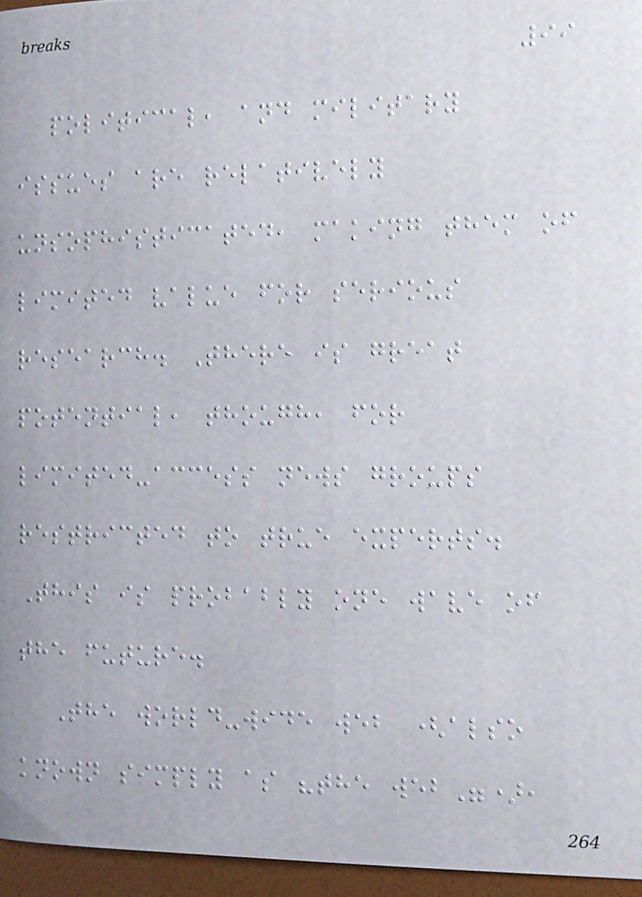99
political, and military
issues are relatively
unsophisticated, making them of
limited value for serious
research. There is great
potential, though, for
limited-access news groups
restricted to true experts.
This is probably one wave of
the future.
The world-wide web (also
known simply as "the web"),
